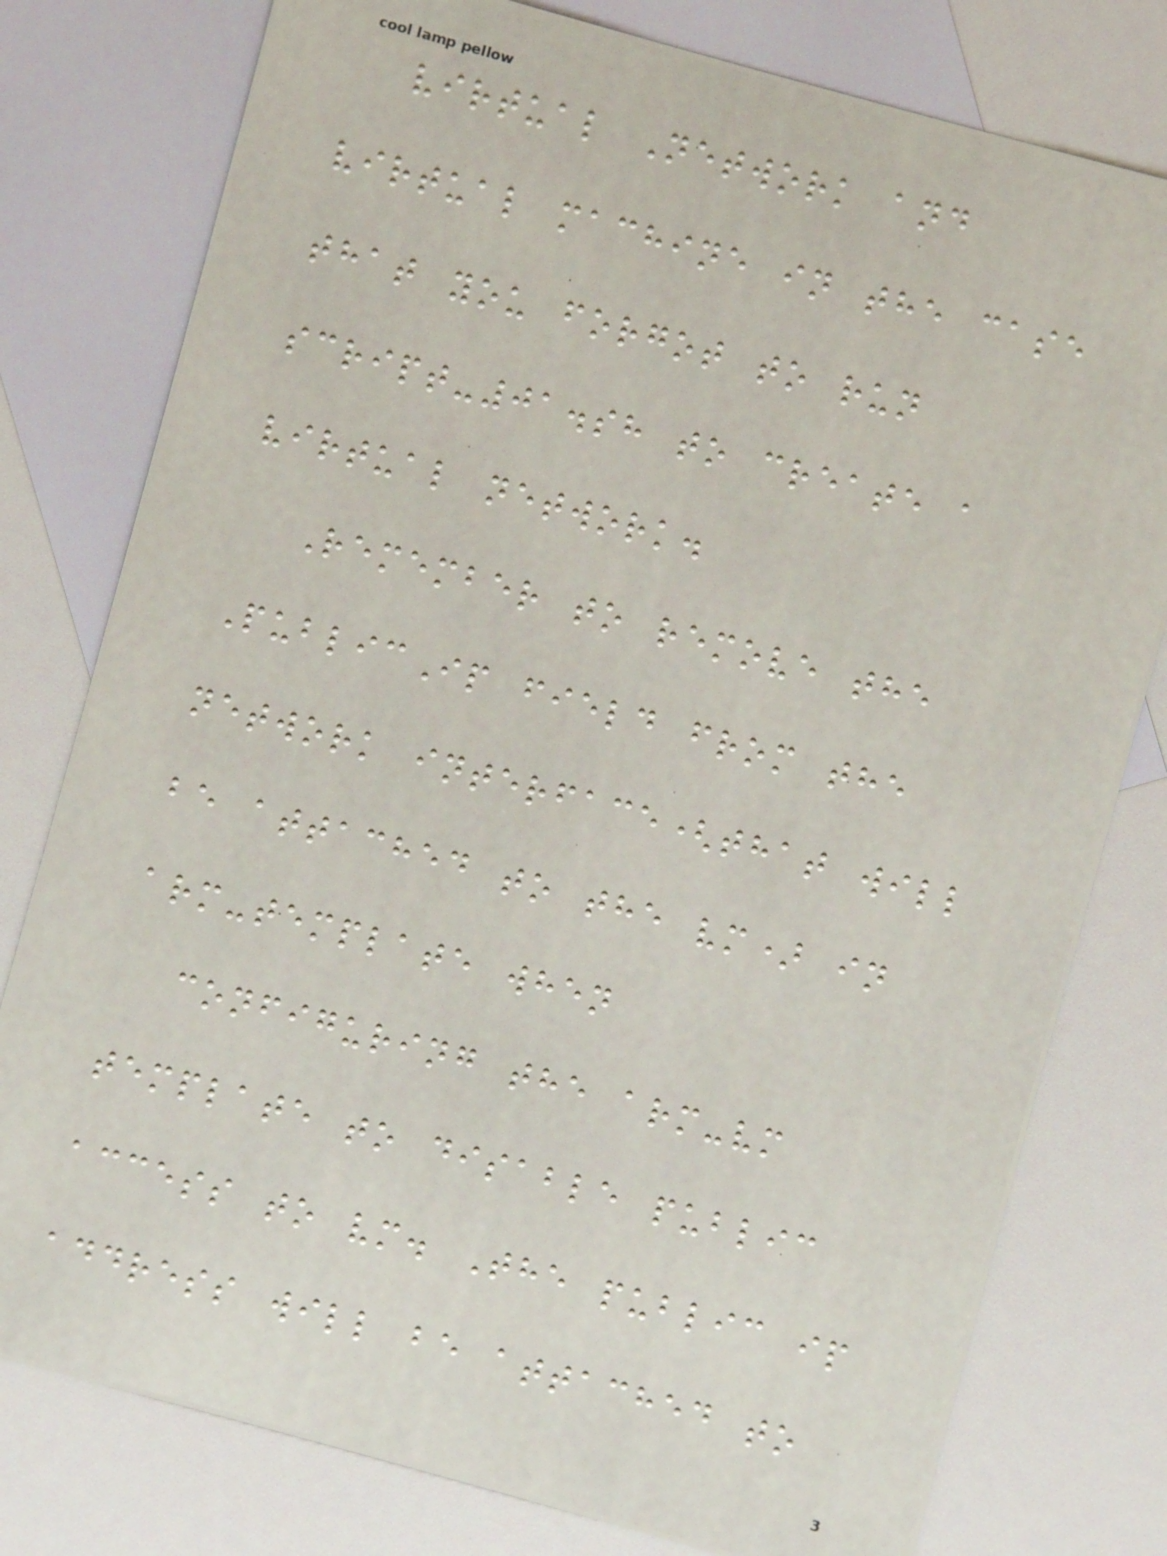virtual Network and
virtual machine in the case
that you forgot to run
script-01.sh to create a
virtual network.
Remember to remove the
PublicIp field from the
network interface(that will
be attached to the vm) in
arm-template when
configuring the arm-vm
template to disable public
access to vm. The public ip
address will be attached to
